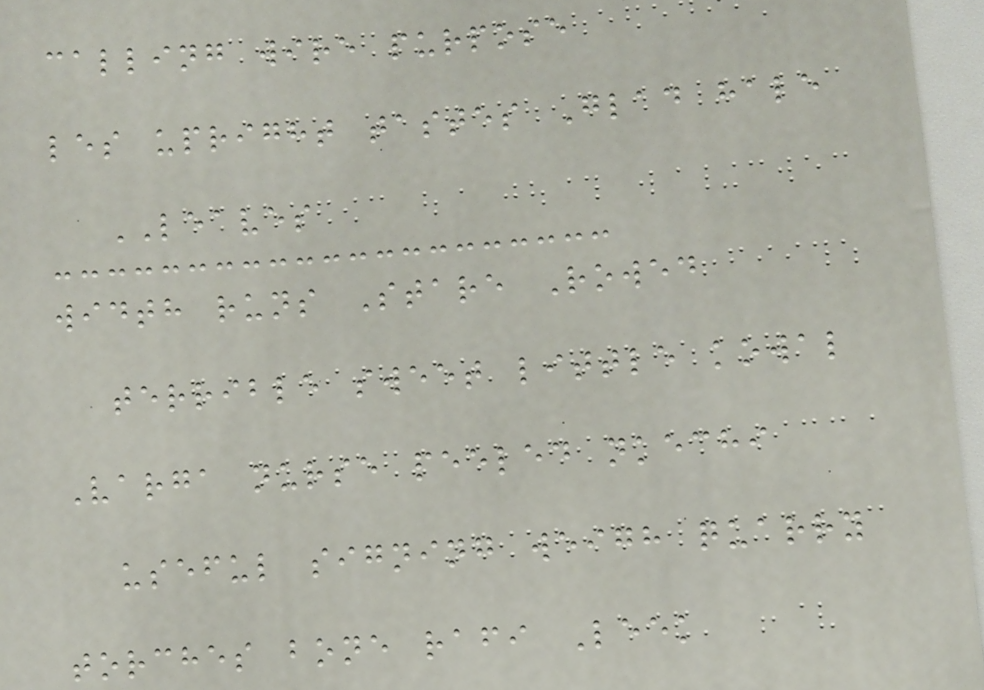calling wire purpose
les upright tastes Glad hale
LEAVES
width runs Stare Rowed
terrible sweet little kowal
Varga nurse peeled nkechi
useful signing weigh quarry
torches bone rafi Leek
